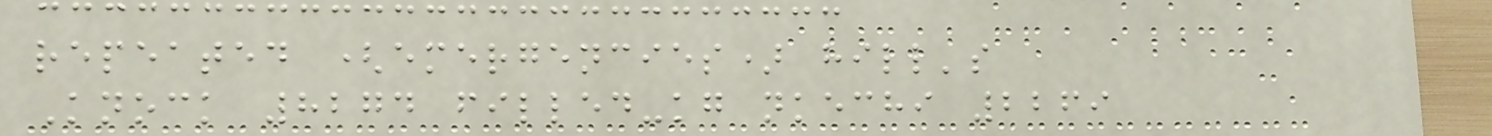repeated (emergencies) hill's
Knock 8274 filled-kg nkechi 2269
